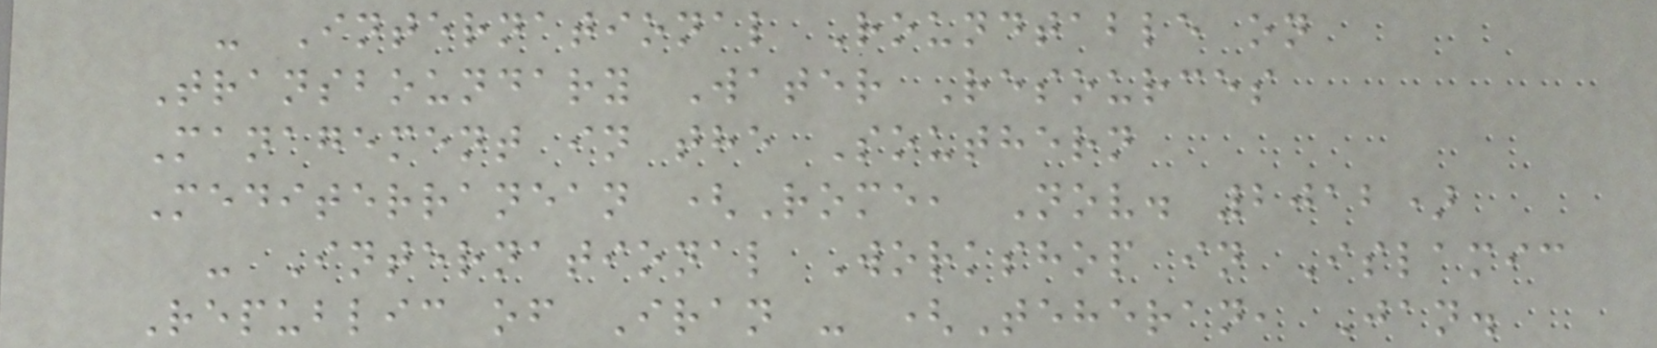- International Roundtable on
Transboundary Water Resources
Management in the Southern
Mediterranean (Rome, Nov. 2012)
- International Workshop in Islamic
Republic of Iran - (Teheran, Jan.
